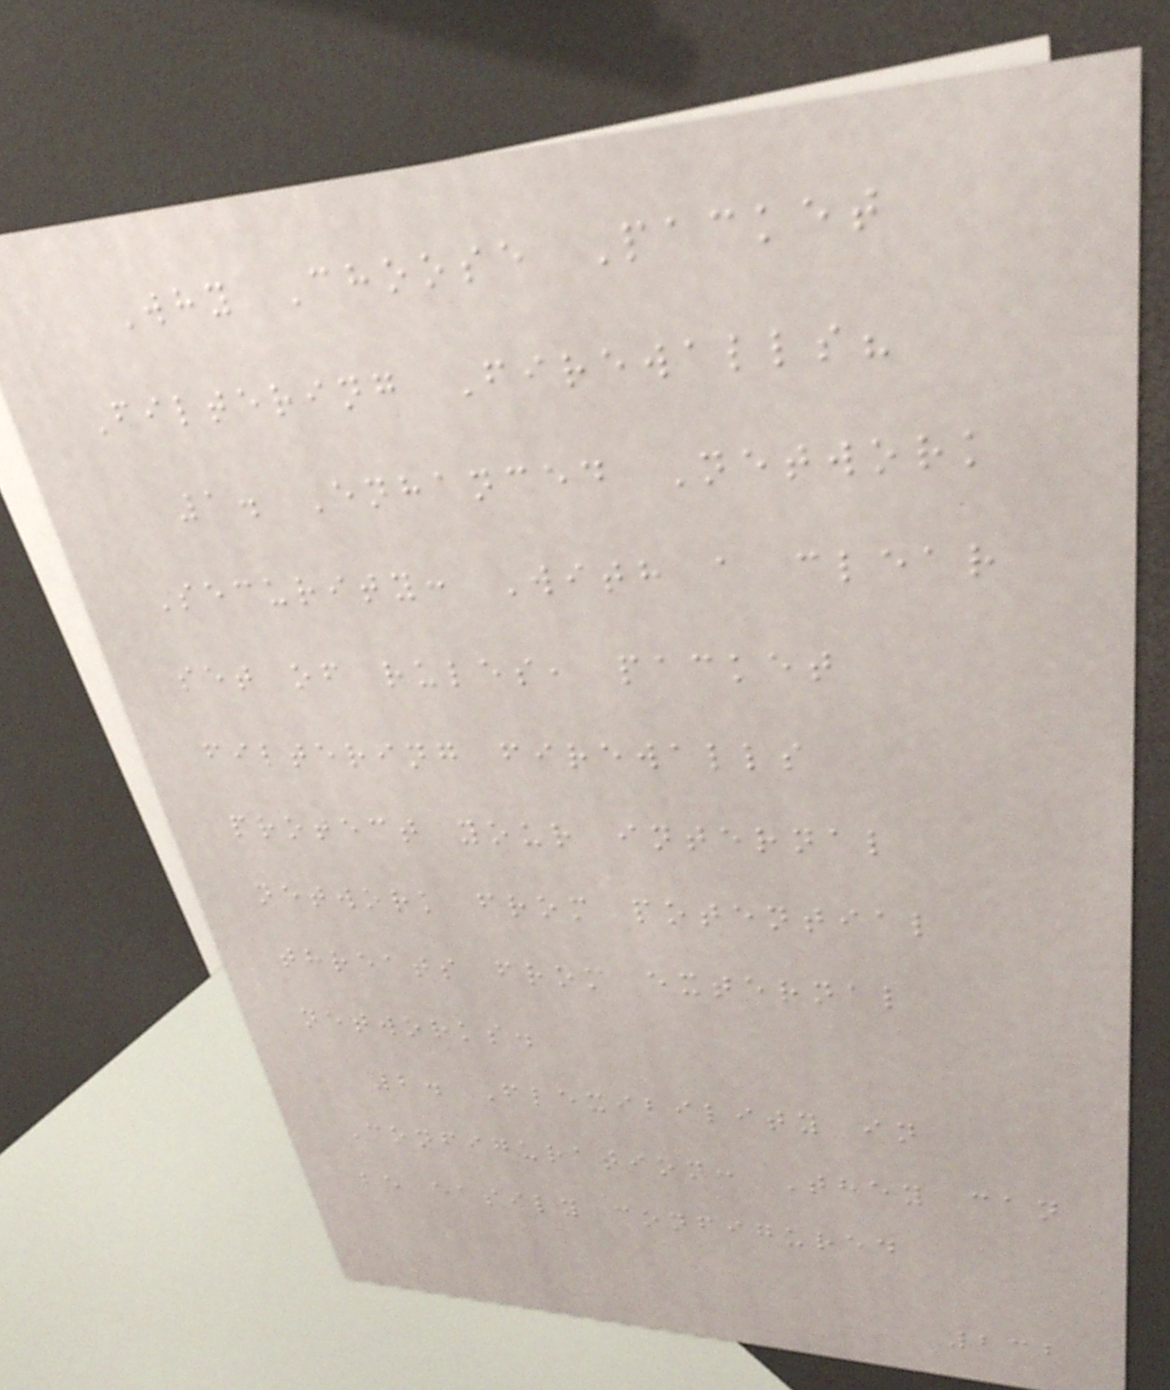Why Choose Packet
Filtering Firewalls?
1. Enhanced Network
Security: With a clear
set of rules, packet
filtering firewalls
protect your internal
network from potential
threats from external
networks.
2. Flexibility in
Configuration: They can
be easily configured
232
